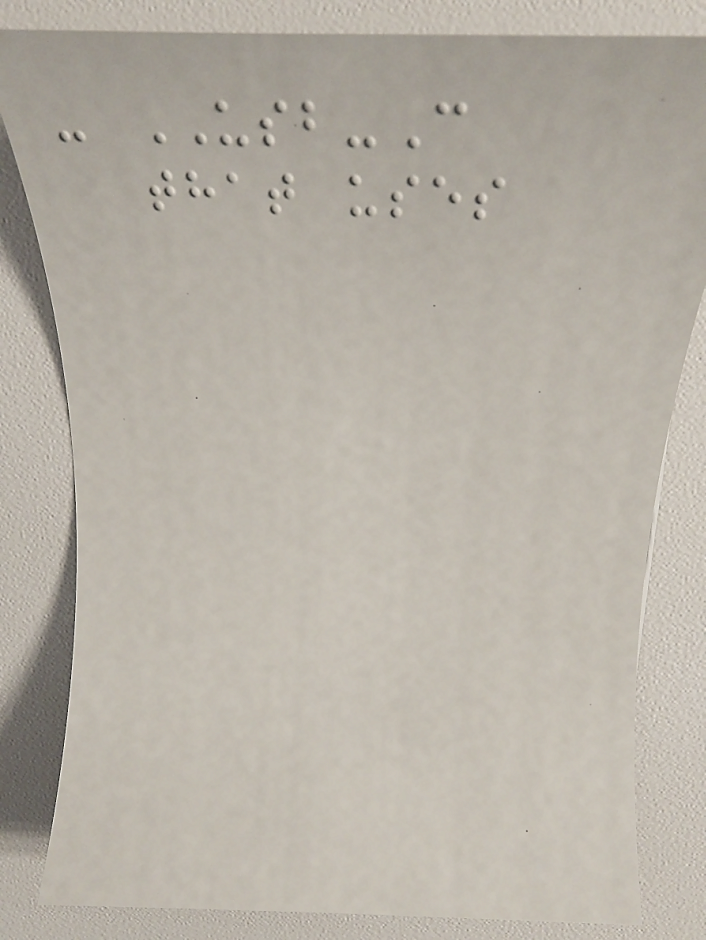- USB-C
that uses
